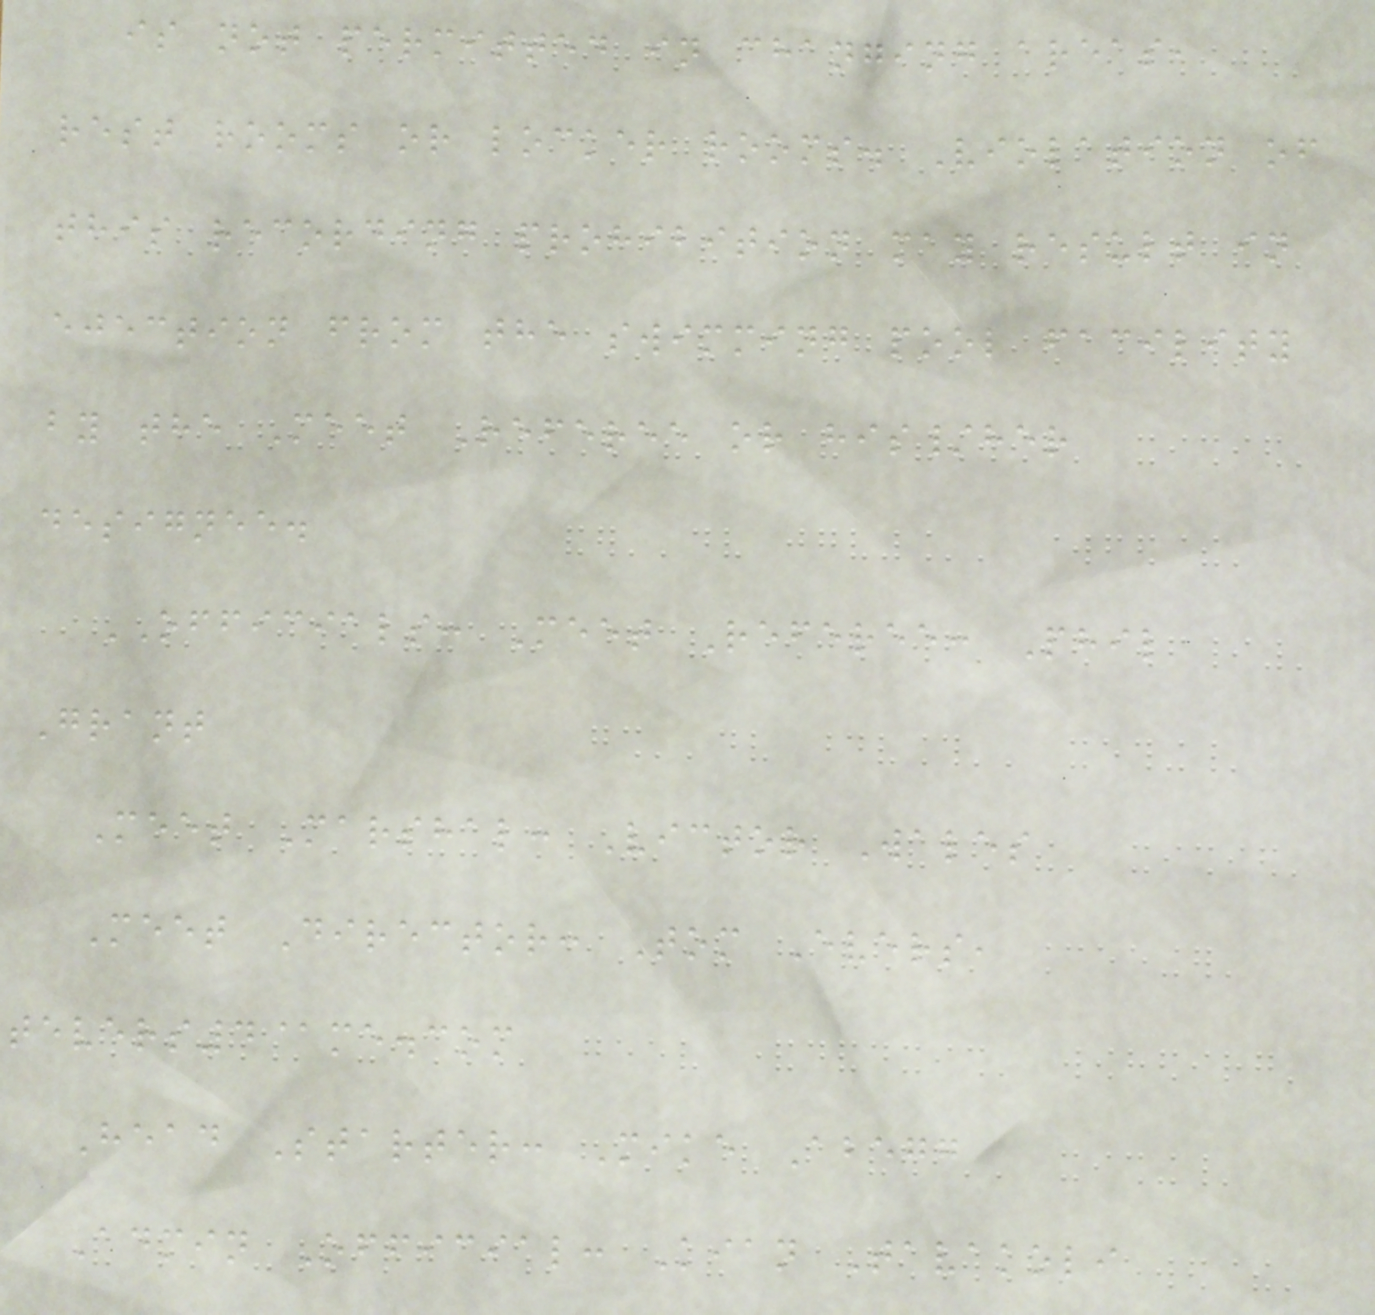is not permitted in changing areas,
rest rooms or locker rooms. Violation of
this recording prohibition may result in
ejection from the swimming pool facility
by the Meet Referee or his/her
designee.
OFFICIALS: Meet Referee: Phil
Grant
Meet Marshal: Victor Wales
Meet Director: Tom Evers,
tevers4@me.com
Head Starter: Mike Abegg
Admin Official: Kian Tavakoli
